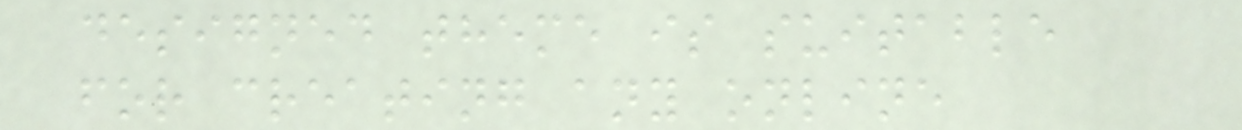designed theme is suitable
for creating any online
